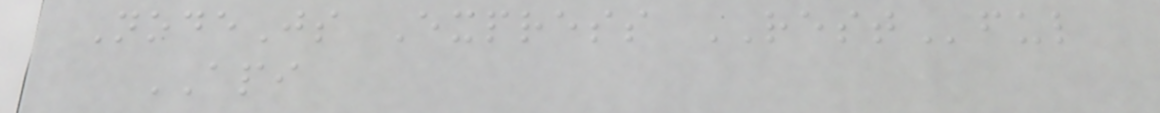NodeJs Express RESTful
API
